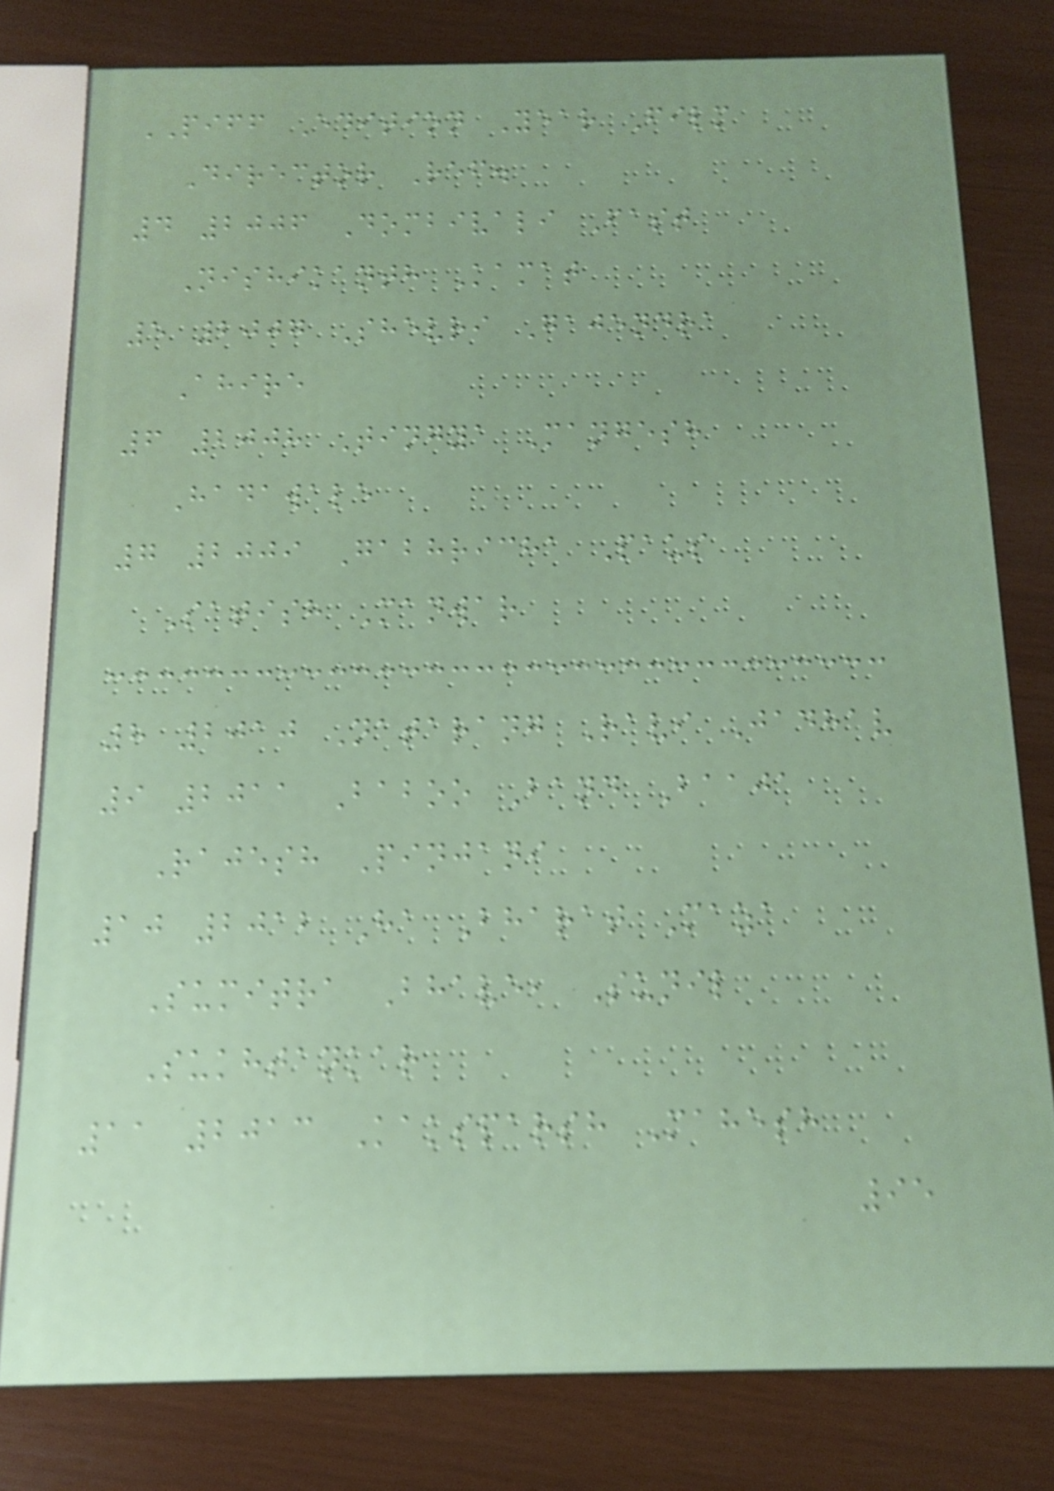PIFF Edition Year Film
Director Ref.
4 2006 Dombivali Fast
Nishikanth Kamat
5 2007 Shevri Gajendra
Ahire
6 2008 Tingya Mangesh
Hadawale
7 2009 Gabhricha Paus
Satish Manwar
8 2010 Natarang Ravi Jadhav
9 2011 Baboo Band Baaja
Rajesh Pinjani
10 2012 Ha Bharat Maza
Sumitra Bhave, Sunil
Sukhtankar
11 2013 Kaksparsh Mahesh
95
